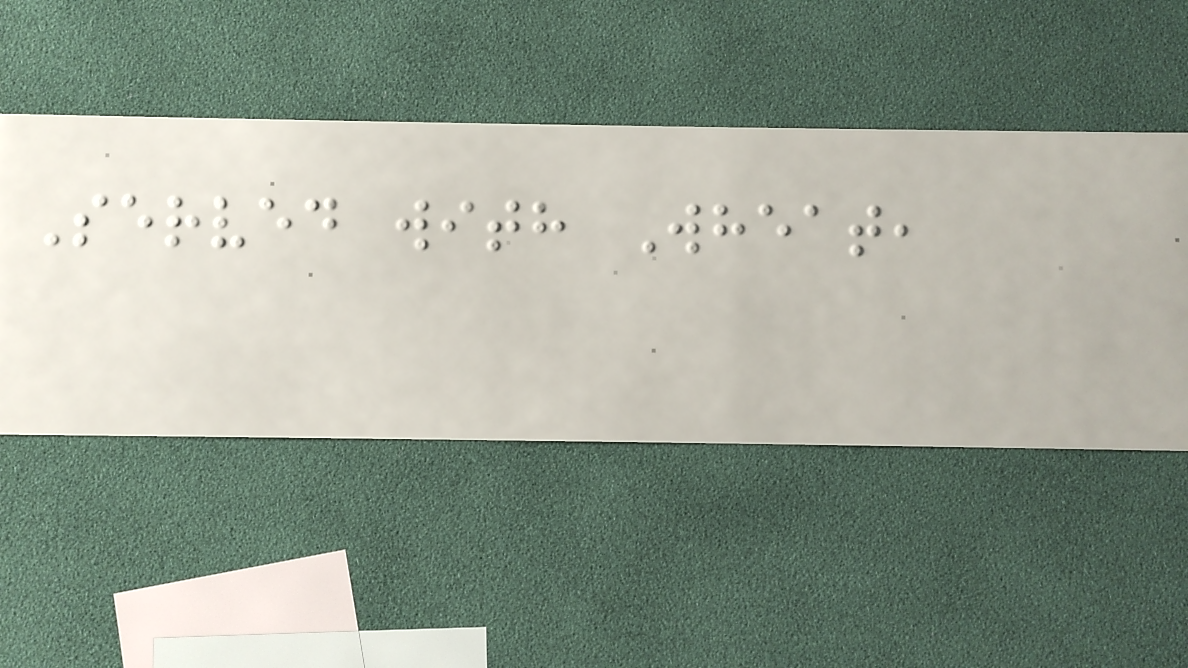Served with Wheat,
